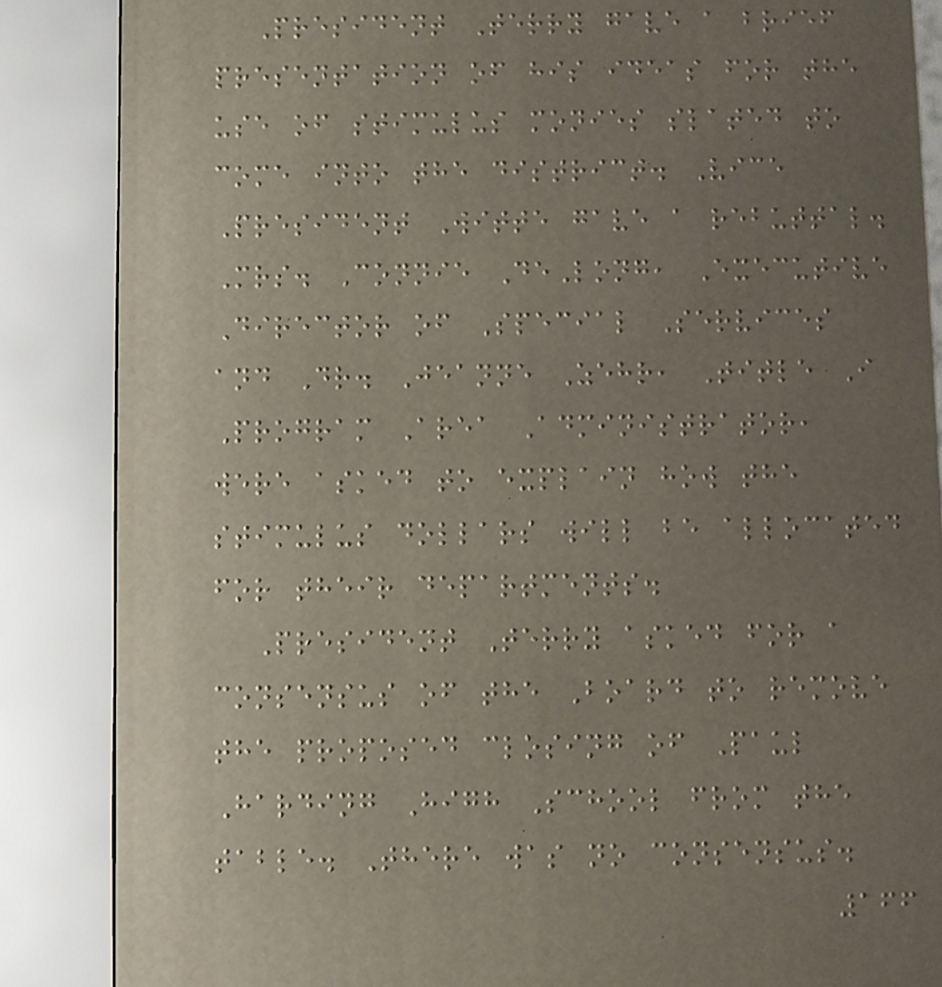President Terry gave a brief
presentation of his ideas for the
use of stimulus monies slated to
come into the district. Vice
President Witte gave a rebuttal.
Mrs. Connie DeLong, Executive
Director of Special Services
and Dr. Jeanne Zehr, Title I
Program Area Administrator,
were asked to explain how the
stimulus dollars will be allocated
for their departments.
President Terry asked for a
consensus of the Board to remove
the proposed closing of Paul
Harding High School from the
table. There was no consensus.
166
